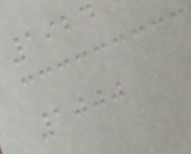1924
1000
